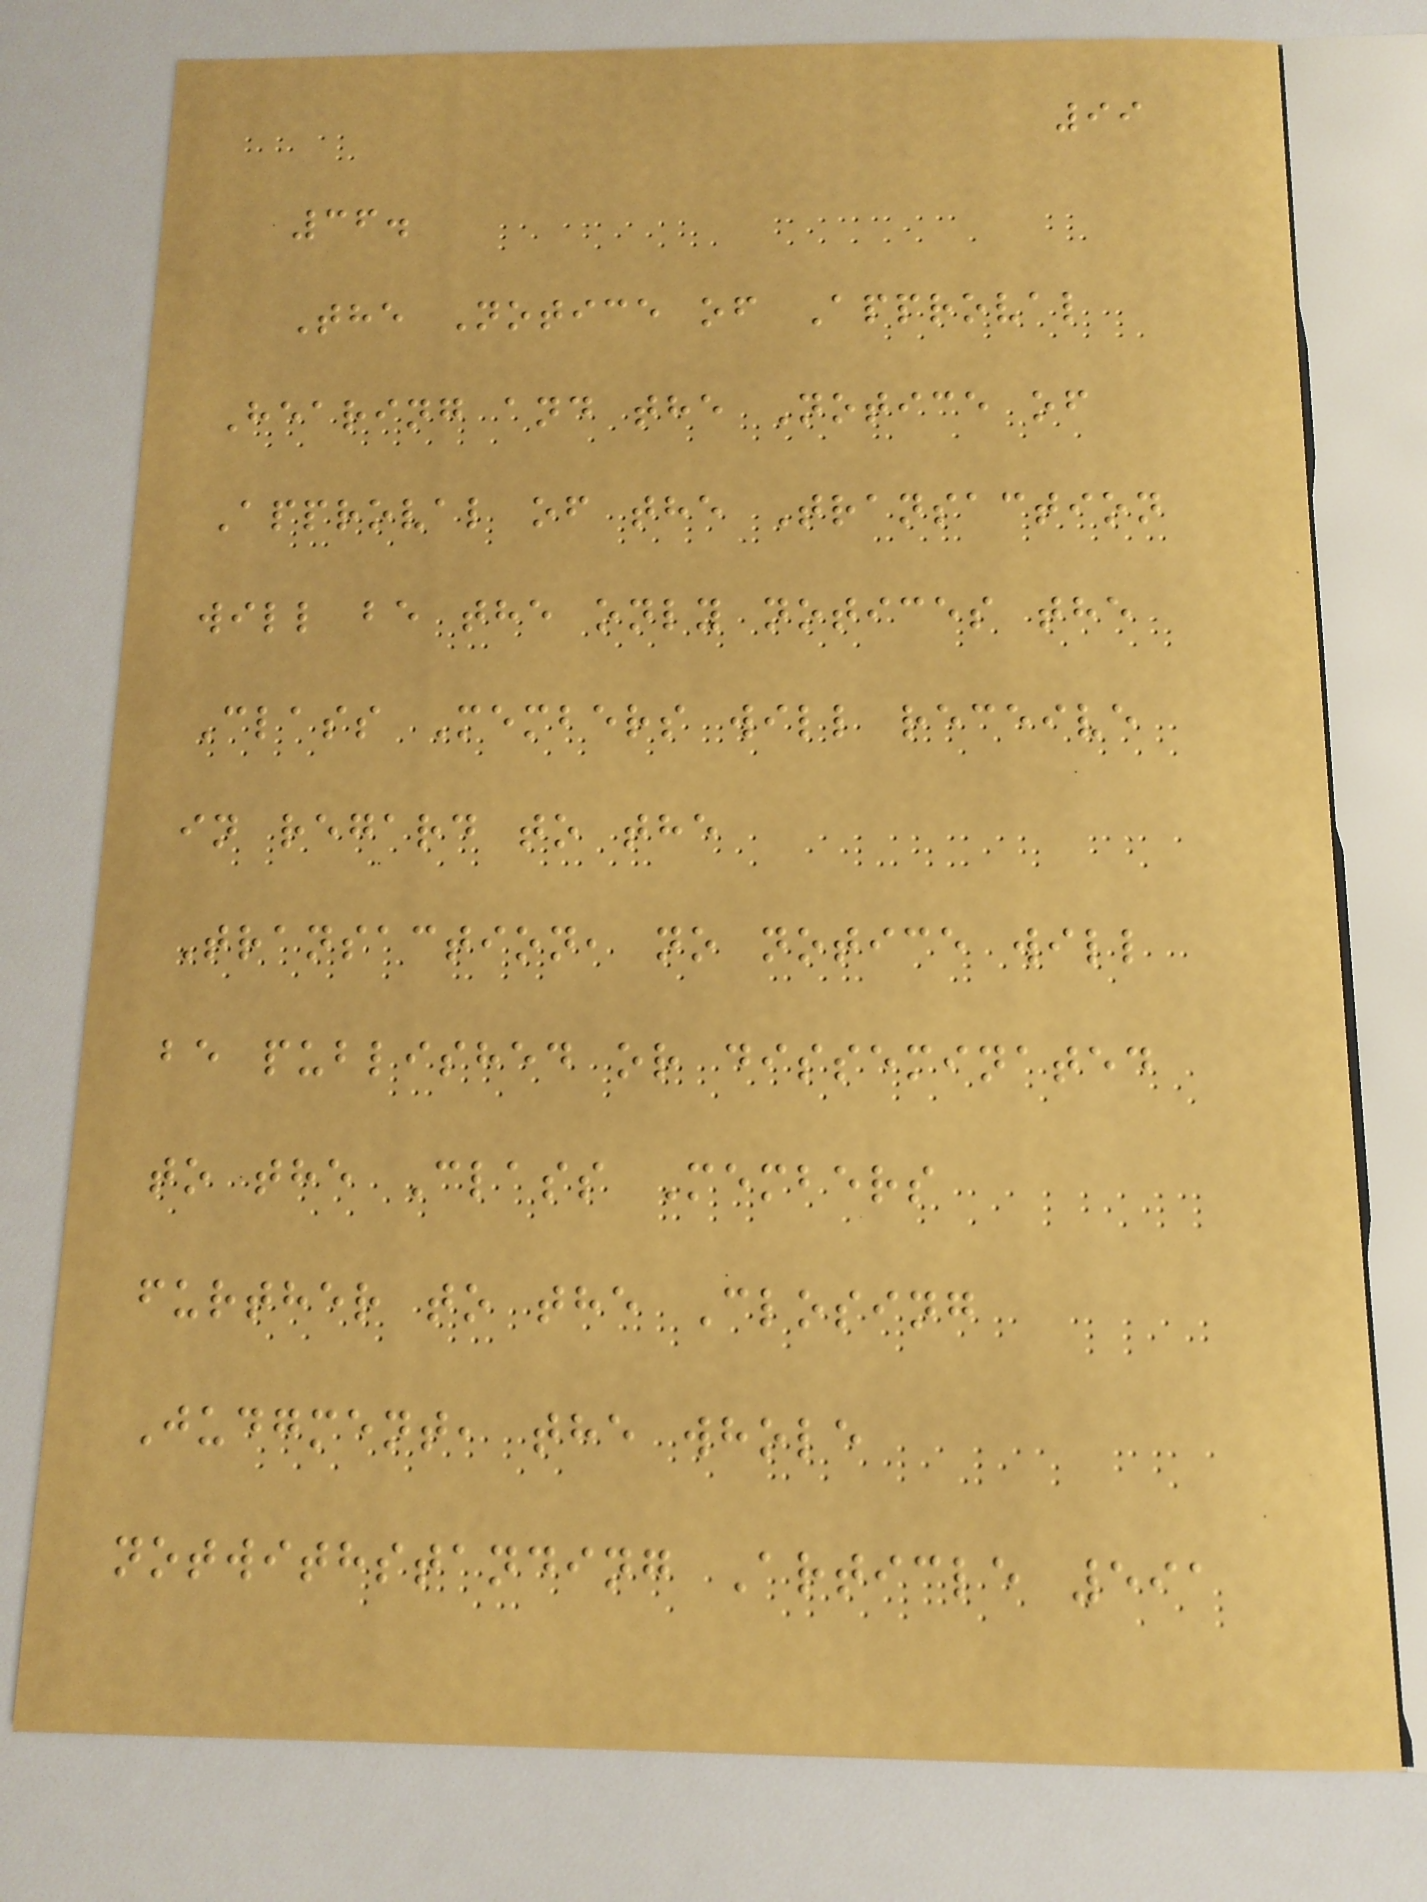99
36.
The Notice of Approval
Hearing and the Notice of
Approval of the Transaction
will be the only notices the
Class Members will receive
in regard to the
Transaction, no notice will
be published or disseminated
to the Class Members
further to the Closing
Judgment, the whole
notwithstanding Article 591
